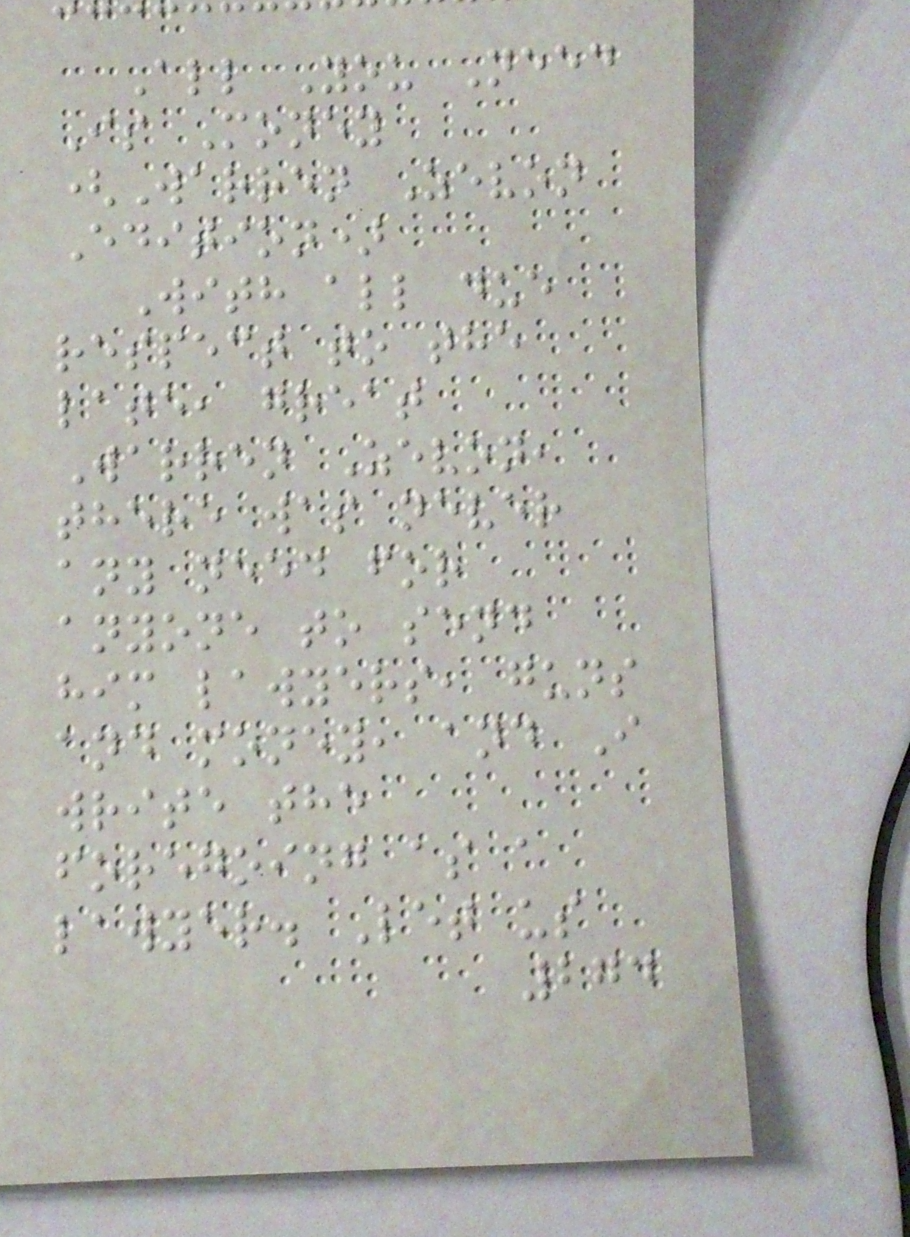All You Need
Is Money
(Warren Zevon
Edition)
With all due
respect to the
late, great
Warren Zevon,
there was never
any need for
anyone to send
him lawyers, guns
and money, and I
write the
foregoing as a
lawyer. Let us
274
